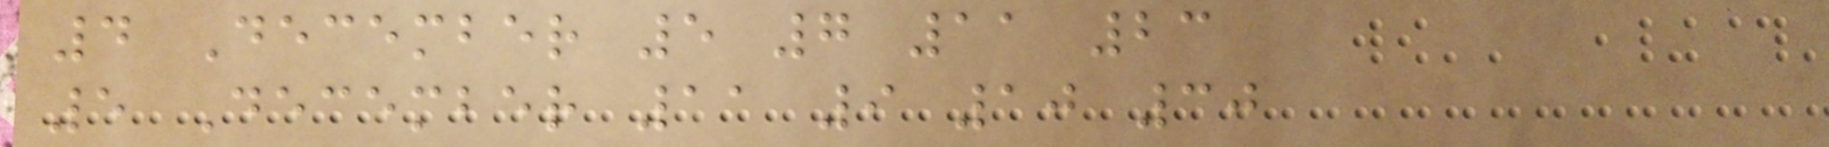4 December 5 7 11 23
5 December 11 9 10 30
